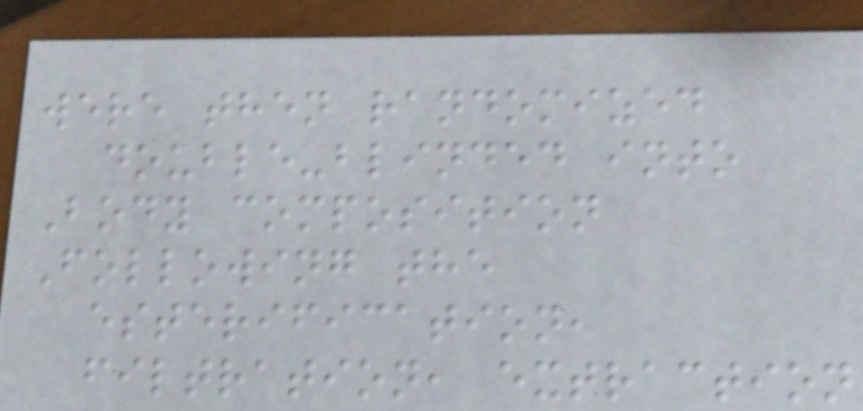were then randomized
double-blinded into
Body composition
Following the
esterification,
filtration, extraction
